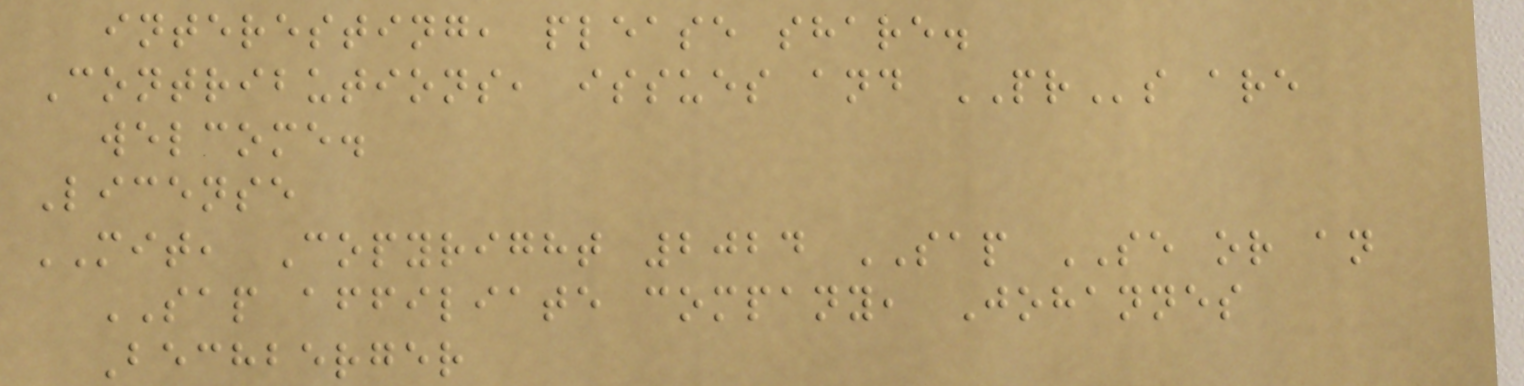interesting, please share.
Contributions, issues and PRs are
welcome.
License
MIT, Copyright 2024 SAP SE or an
SAP affiliate company, Johannes
Bechberger
